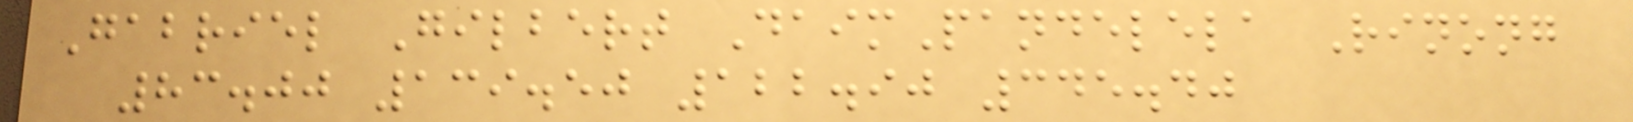Gabriel Gilbert DaimPandelela Rinong
83.00 139.50 122.90 345.40
